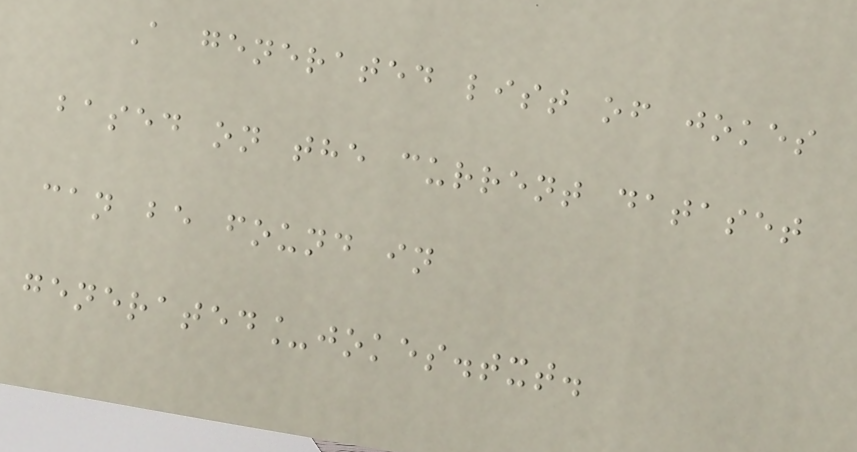A generated list of jokes
based on the current dataset
can be found in
generated_jokes.txt.
